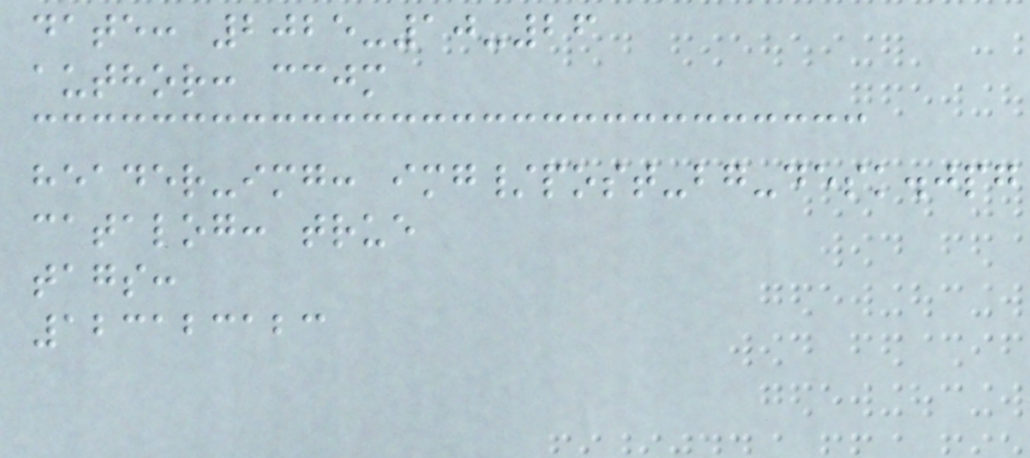date: 2025-10-26
author: ccjm
header-img: img/post-bg-desk.jpg
catalog: true
tags:
123123123
